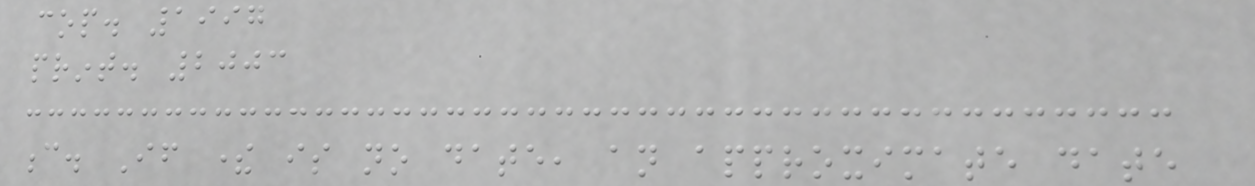cop. 1997
print. 2003
c. If there is no date, an approximate date
